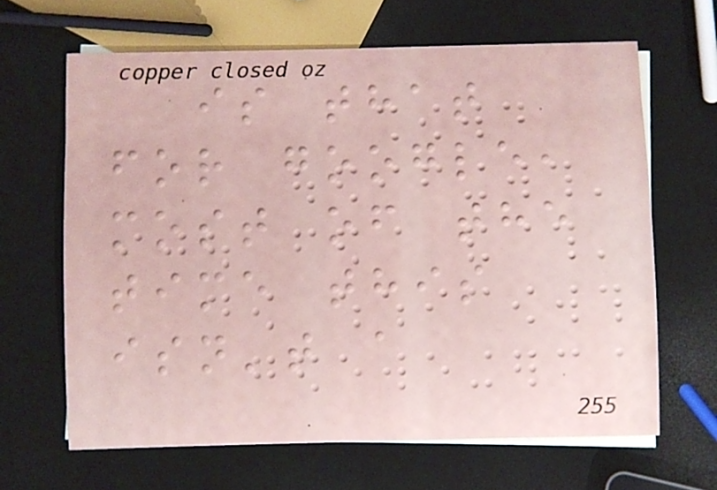is that
for google,
most of the
time this
isn't a
